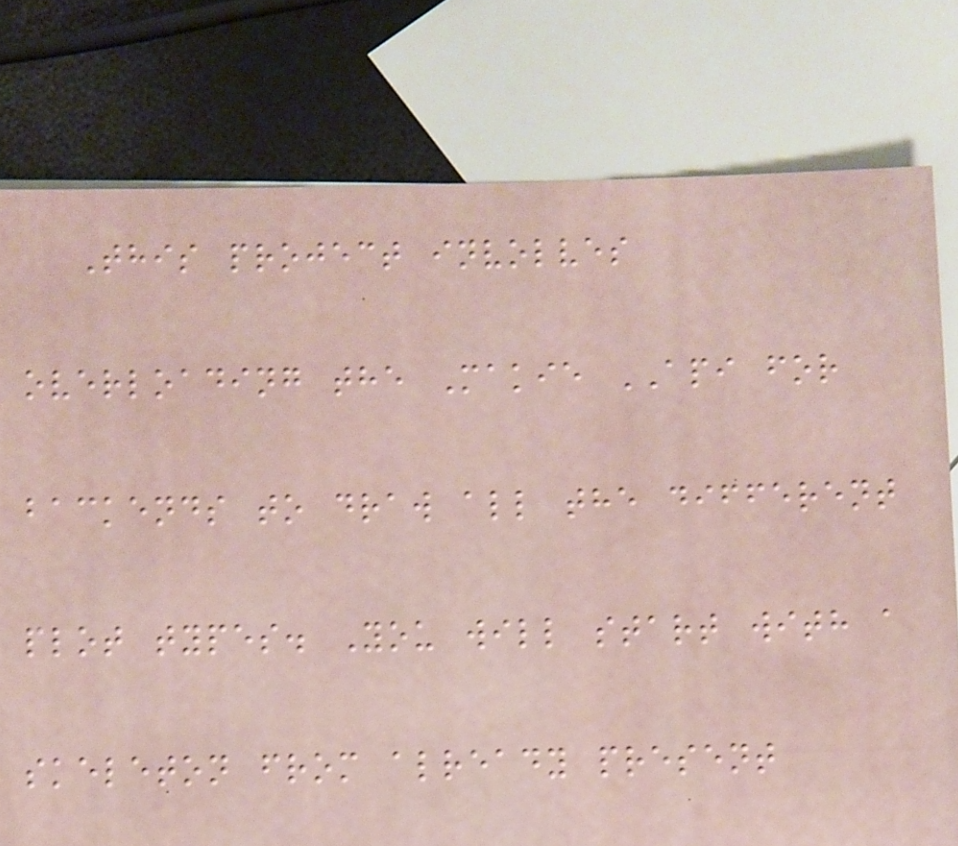This project involves
overloading the Makie API for
backends to draw all the different
plot types. You will start with a
skeleton from already present
